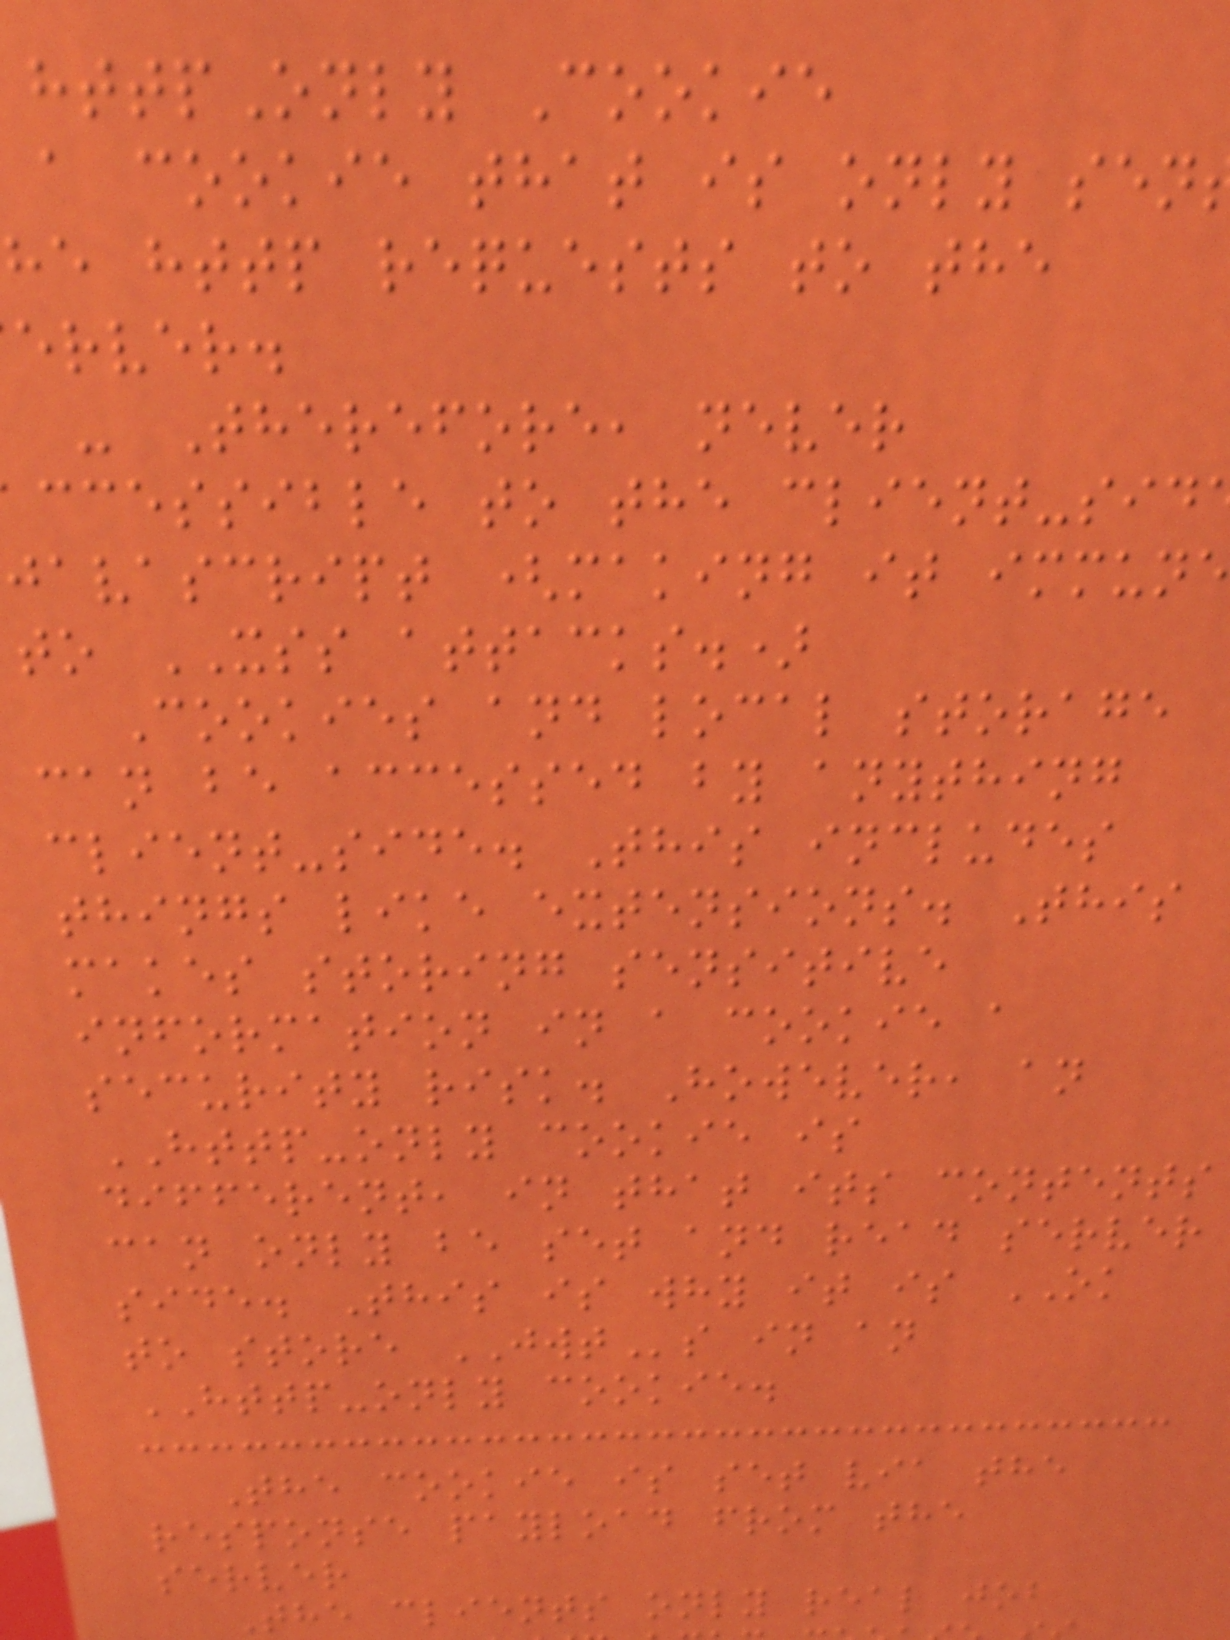httpOnly Cookie
a cookie that is only sen
he http requests to the
erver.
- Therefore, never
ccessible to the client-sid
javascript (making it immun
to XSS attacks.)
Cookies and local storage
can be accessed by anything
client-side. This includes
things like extensions. This
makes storing sensitive
information in a cookie a
security risk. However, an
HTTP-only cookie is
different, in that its contents
can only be set and read server
side. This is why it is OK
to store JWTs in an
HTTP-only cookie.
The cookie is set via the
response payload from the
server
The clients only real job
